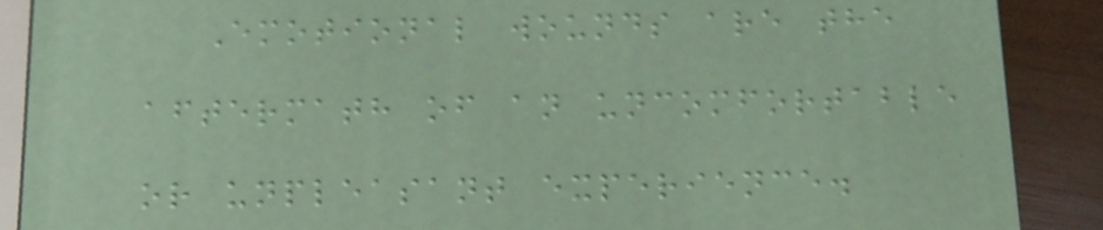Emotional wounds are the
aftermath of an uncomfortable
or unpleasant experience.
